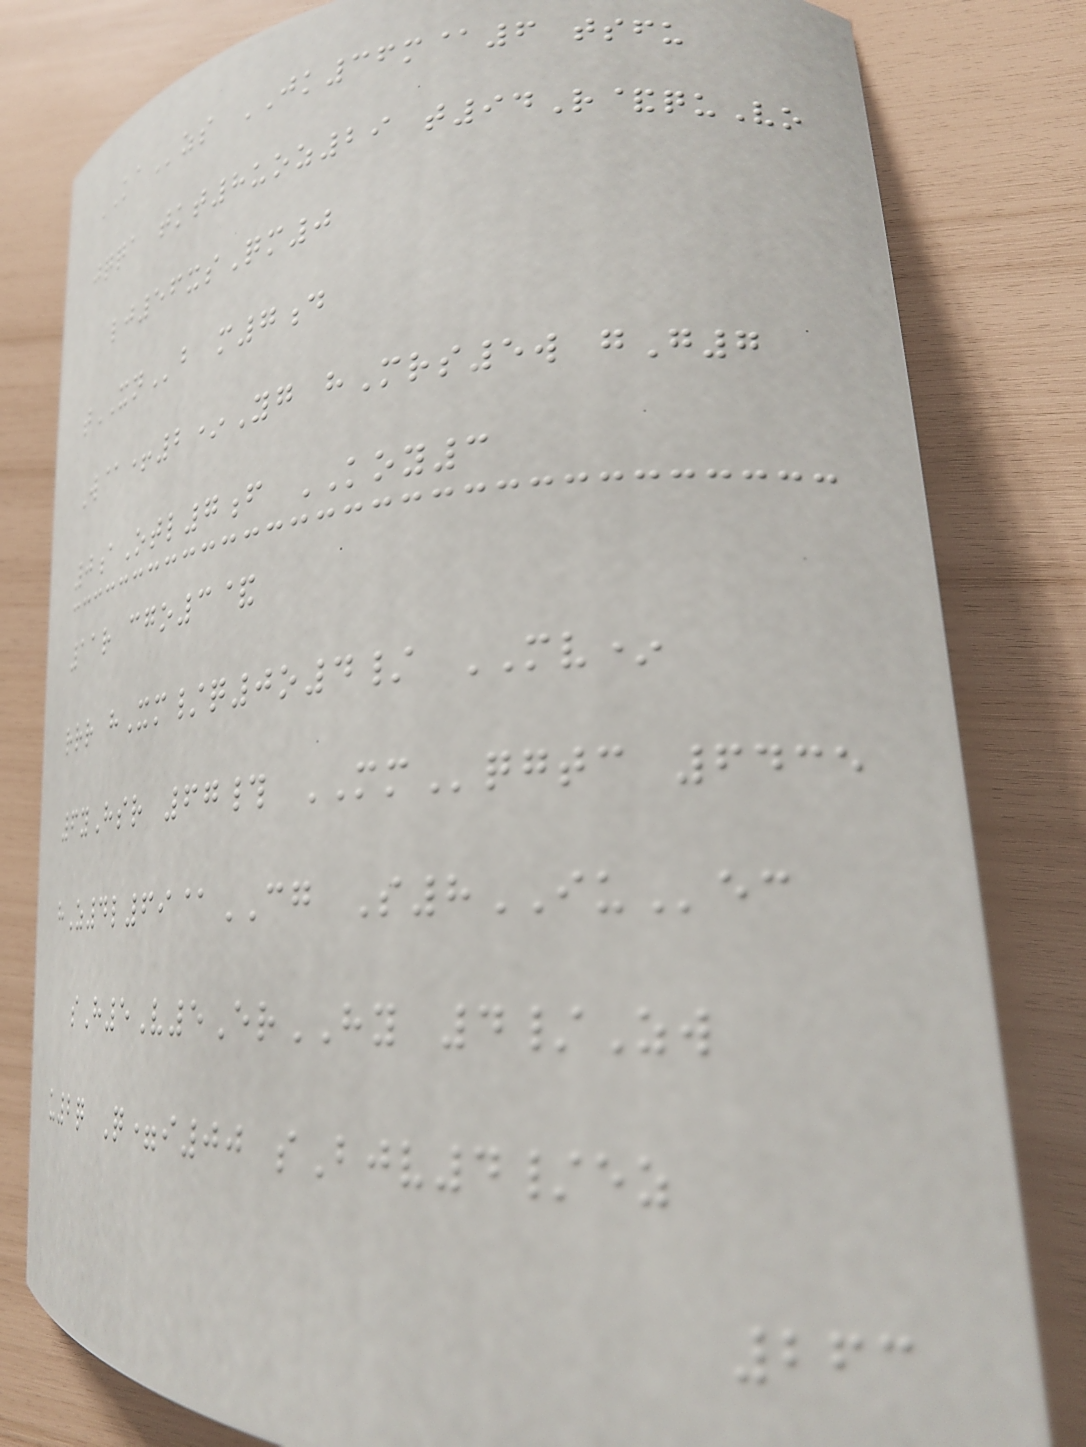KAzs JK36m@6 tsfu
jqqa tkt8uoz29 t94R&quVo
lj56xsQm0
tXNb m7d
W@+2*Yg hMrs5w gG7
0aOtl7f KOY3
11r cgo3&
rrr hXm/q0o4/ MV*
6yHsr 67# MMqgtc 6435
hZ4l69@CG S8IUec
sH5V5ErHY 4/Zw
u2q Q=i00 sBjv4/ez
263
